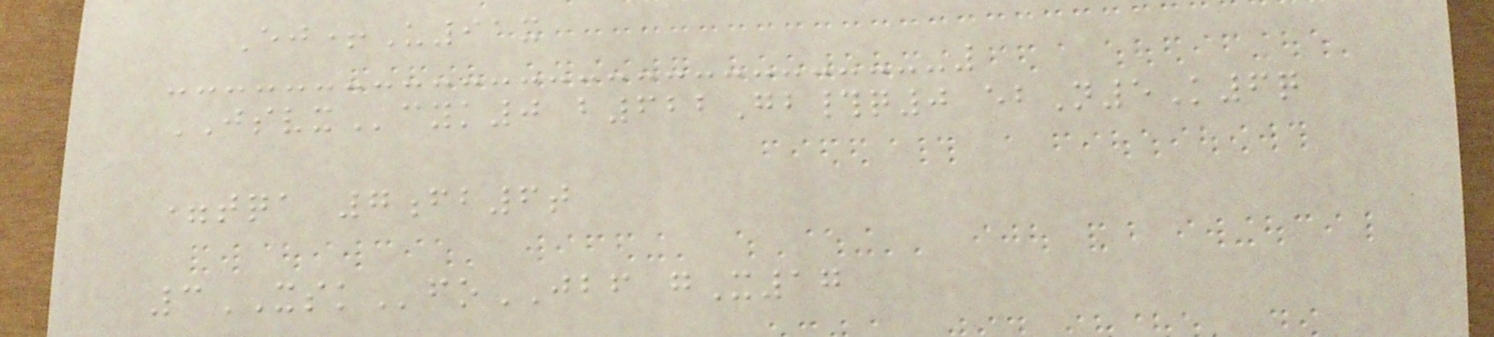Ej+U91x
JSVXcyk0 b622Gb#q0 ebN5K6q
=tqa 7fb6t
3XSKfoJBF gX17
